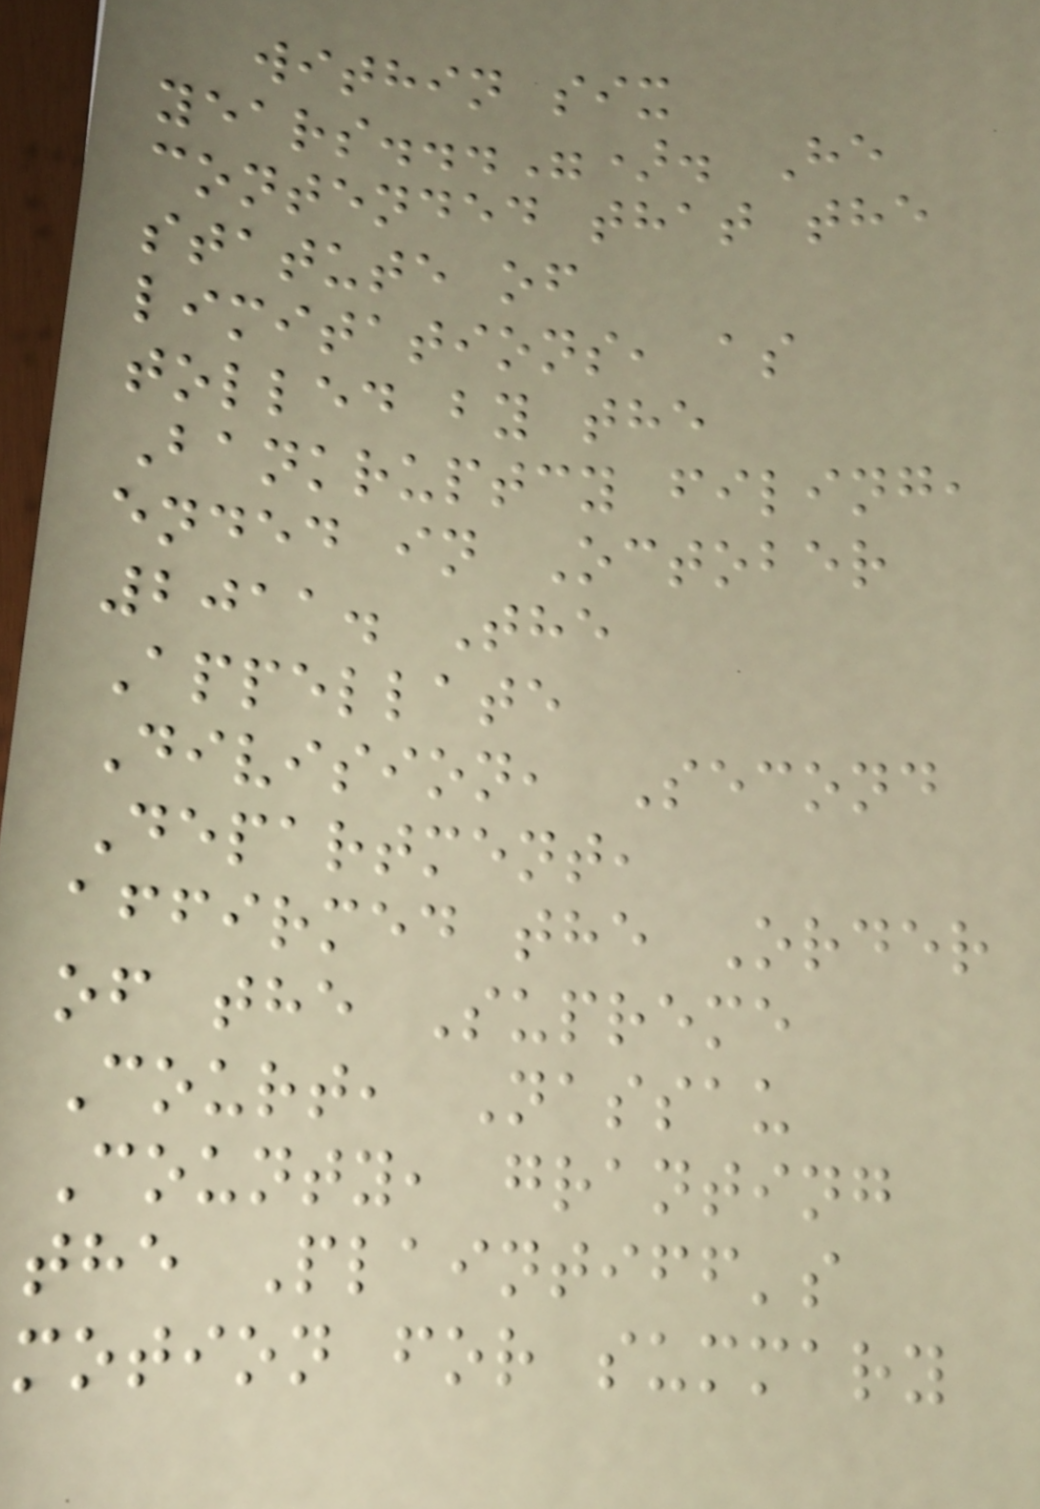within six
years..."). He
contended that the
statute of
limitations, as
tolled by the
Bankruptcy filing,
ended in October
2011. The
Appellate
Division, Second
Department,
affirmed the Order
of the Supreme
Court, Nassau
County, granting
the Plaintiff's
motion for summary
